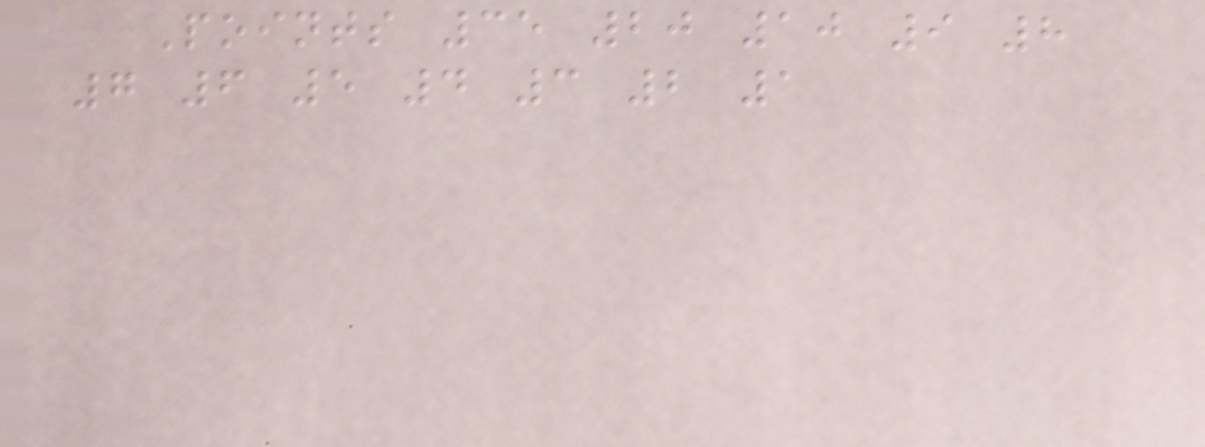Points 35 20 10 9 8
7 6 5 4 3 2 1
